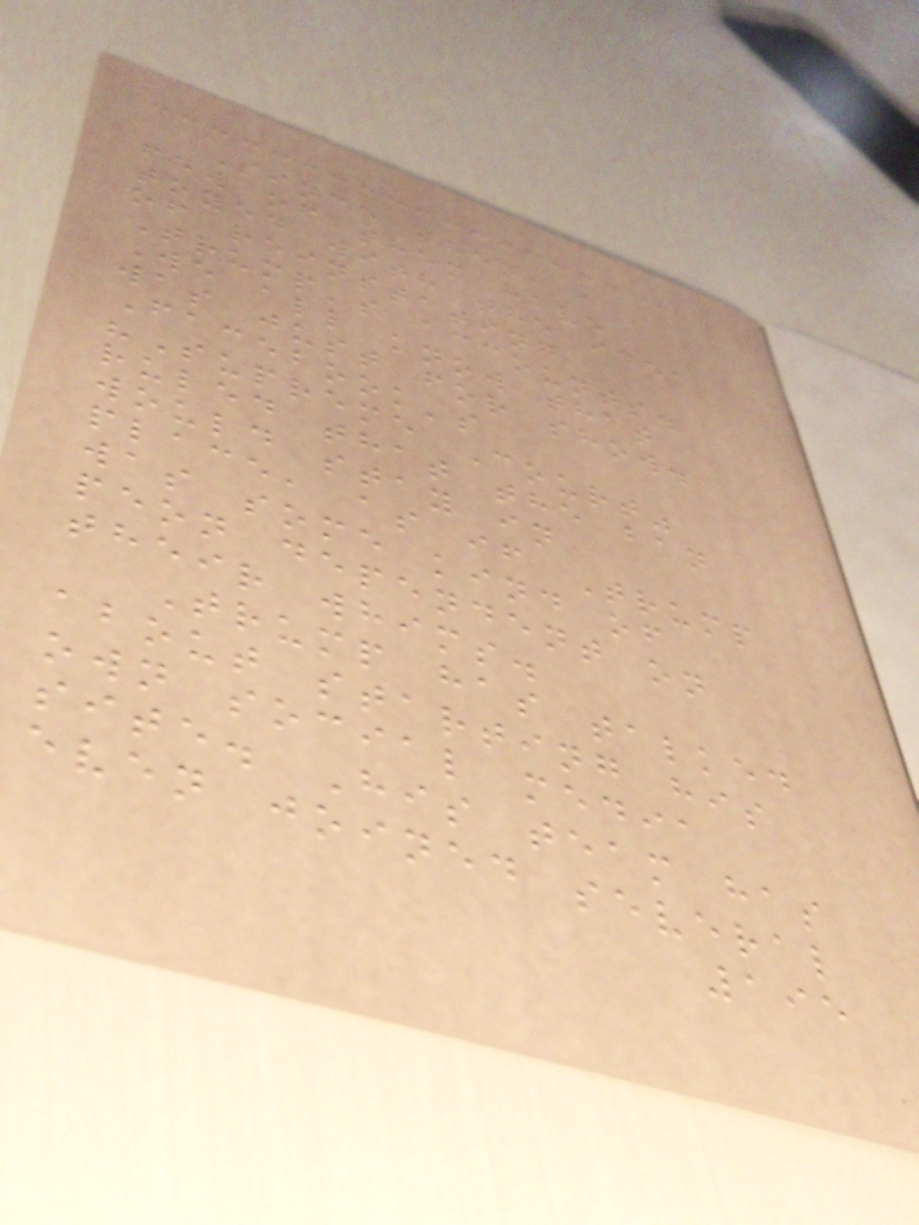Since then, a
few of them have
toyed with the idea
of reinstating
Trump's accounts.
We all know that
was just for show.
Facebook's
"Supreme Court"
ruled that the ban
would stay in
place, as if Trump
was some kind of
peon dependent on
their whims.
Trump has talked
about starting his
own social media
site. His team has
even joined several
195
